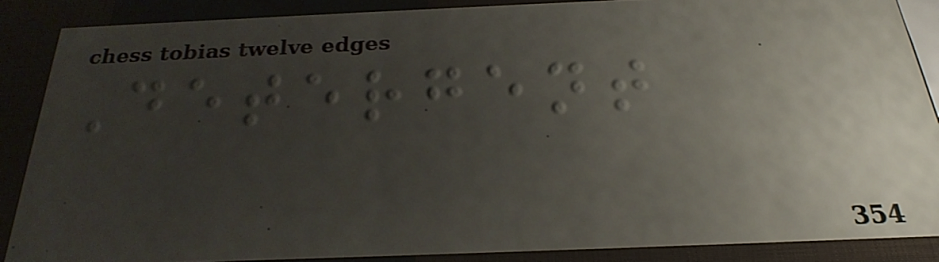Detergent
